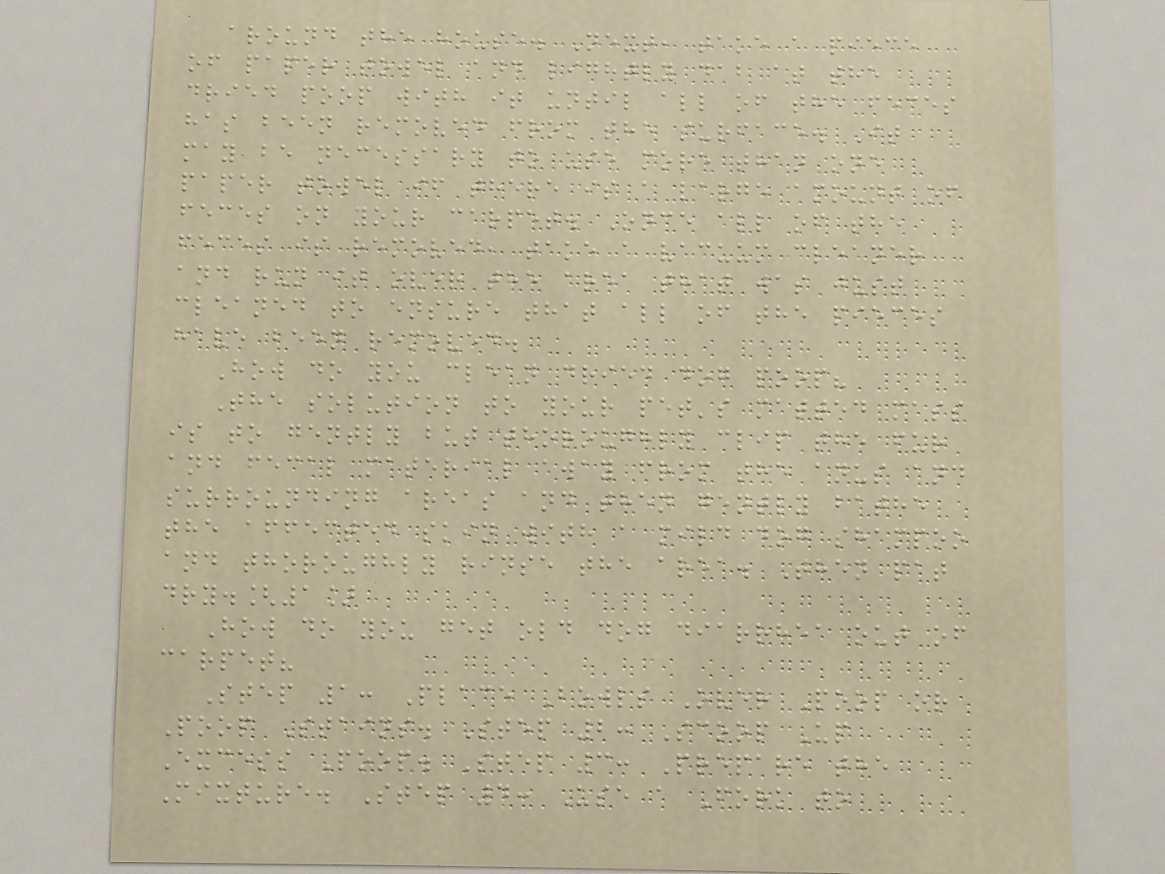around the house. Next, take a piece
of paper towel and lightly dab at the
dried poop with it until all of the feces
has been removed from the surface. It
may be necessary to use more than one
paper towel if there is a large amount of
feces on your carpet. Once all of the
feces is removed, take a vacuum cleaner
and run it over the area that was just
cleaned to ensure that all of the pieces
have been removed.
How do you clean dried dog poop?
The solution to your pet's matted mass
is to gently but thoroughly clip the fur
and fecal material away from the anus and
surrounding areas and then gently bathe
the affected skin with a mild dog shampoo
and thoroughly rinse the area. Then pat
dry.[1]
How do you get old dog diarrhea out of
carpet?
Step 1: Place Bowls Over Poop or
Poop Stains. Step 2: Scoop Up
Excess Poop. Step 3: Prepare the
Mixture. Step 4: Use a Fork to
